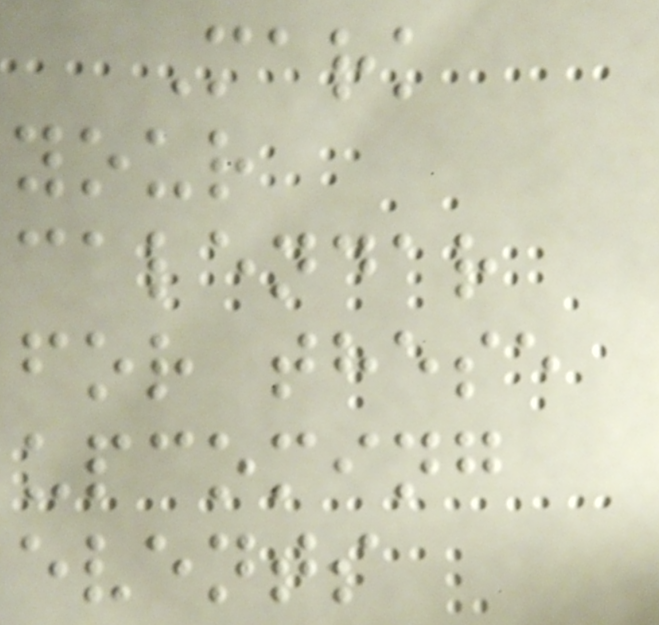Mark
your
calendar
for these
upcoming
events
